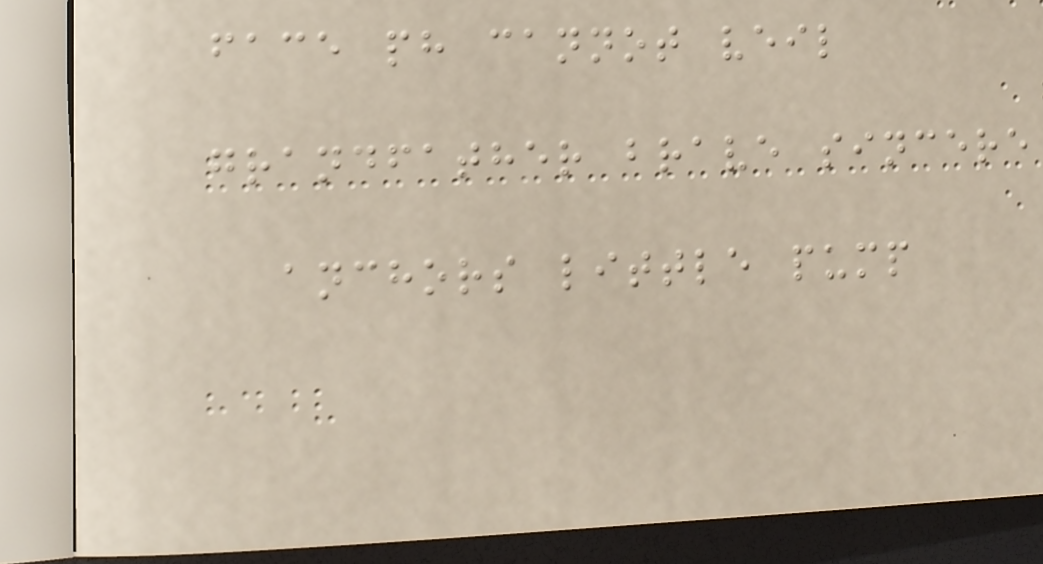face ph cannot veil
grandfather brave sincere
anchors little pump
